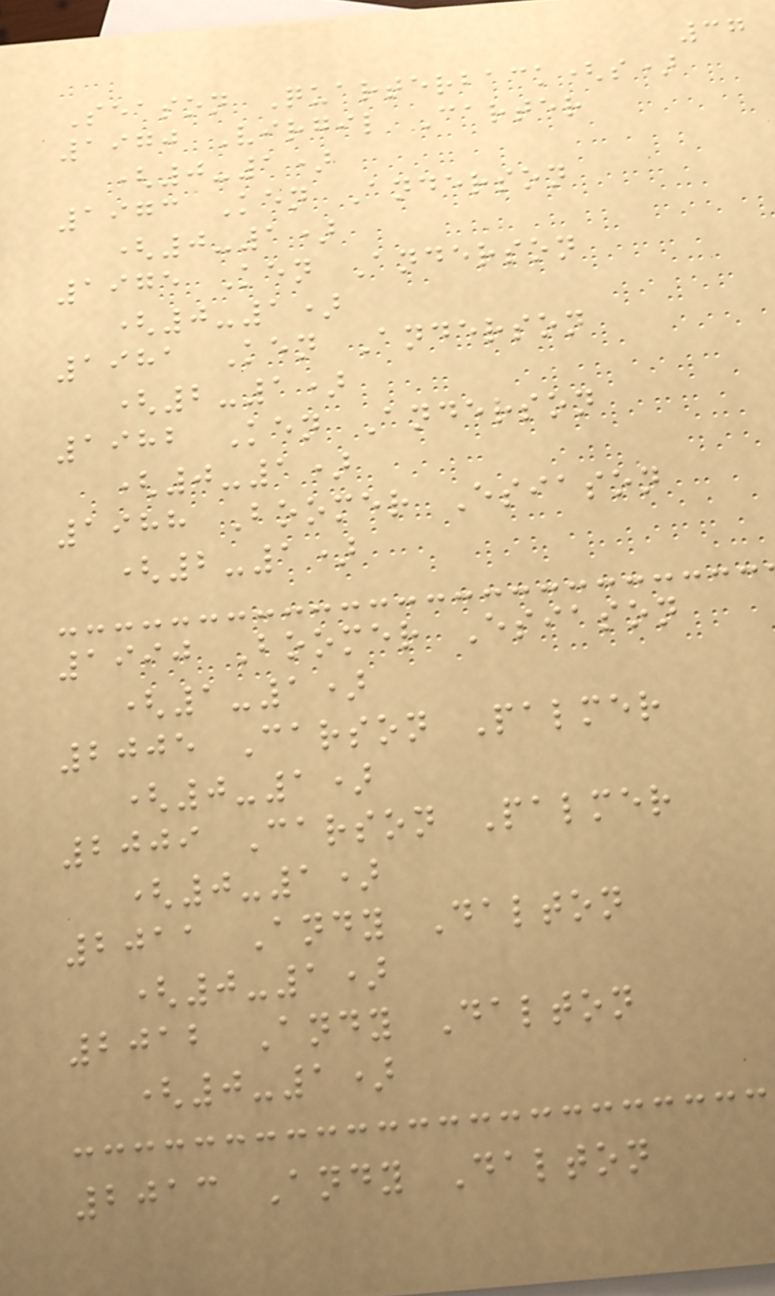37
Season Quarterback(s)
1970 Virgil Carter
(0-1)
1973 Ken Anderson
(0-1)
1975 Ken Anderson
(0-1)
1981 Ken Anderson
(2-1)
1982 Ken Anderson
(0-1)
1988 Boomer Esiason
(2-1)
1990 Boomer Esiason
(1-1)
2005 Carson Palmer
(0-1)
2009 Carson Palmer
(0-1)
2011 Andy Dalton
(0-1)
2012 Andy Dalton
(0-1)
2013 Andy Dalton
